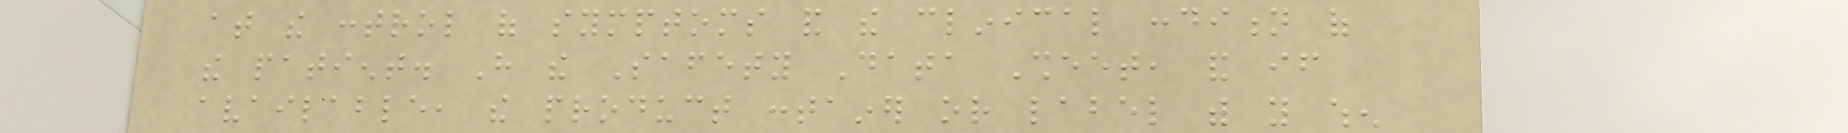at the control of symptoms and the clinical condition of
the patient. Have the Safety Data Sheet, and if
available, the product container or label with you when
